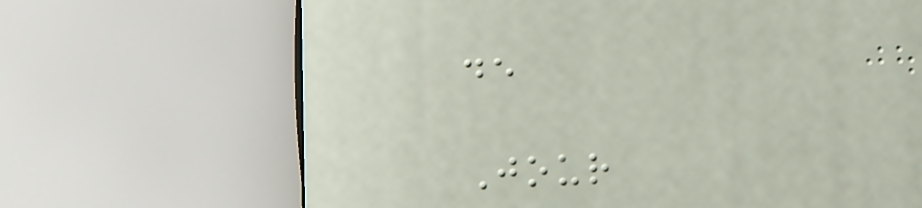de
Jour
